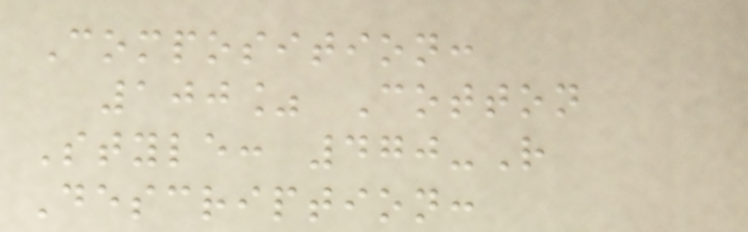Composition:
100% Cotton
Style: 470-R
Description:
